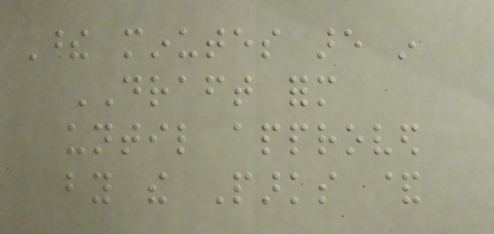These minutes are in
DRAFT form
until approved
by the Parks &
